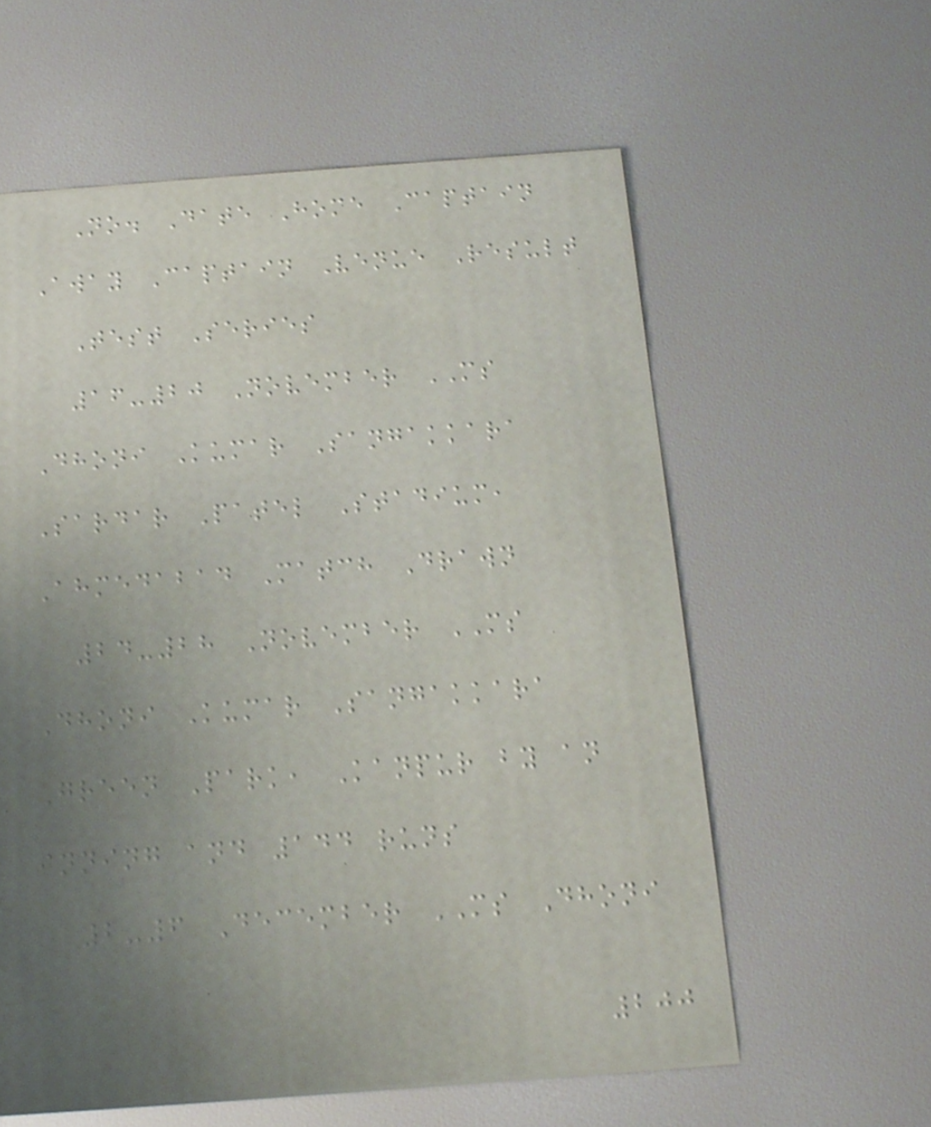No. Date Home Captain
Away Captain Venue Result
Test Series
16-20 November MS
Dhoni Kumar Sangakkara
Sardar Patel Stadium,
Ahmedabad Match Drawn
24-28 November MS
Dhoni Kumar Sangakkara
Green Park, Kanpur by an
inning and 144 runs
2-6 December MS Dhoni
200
